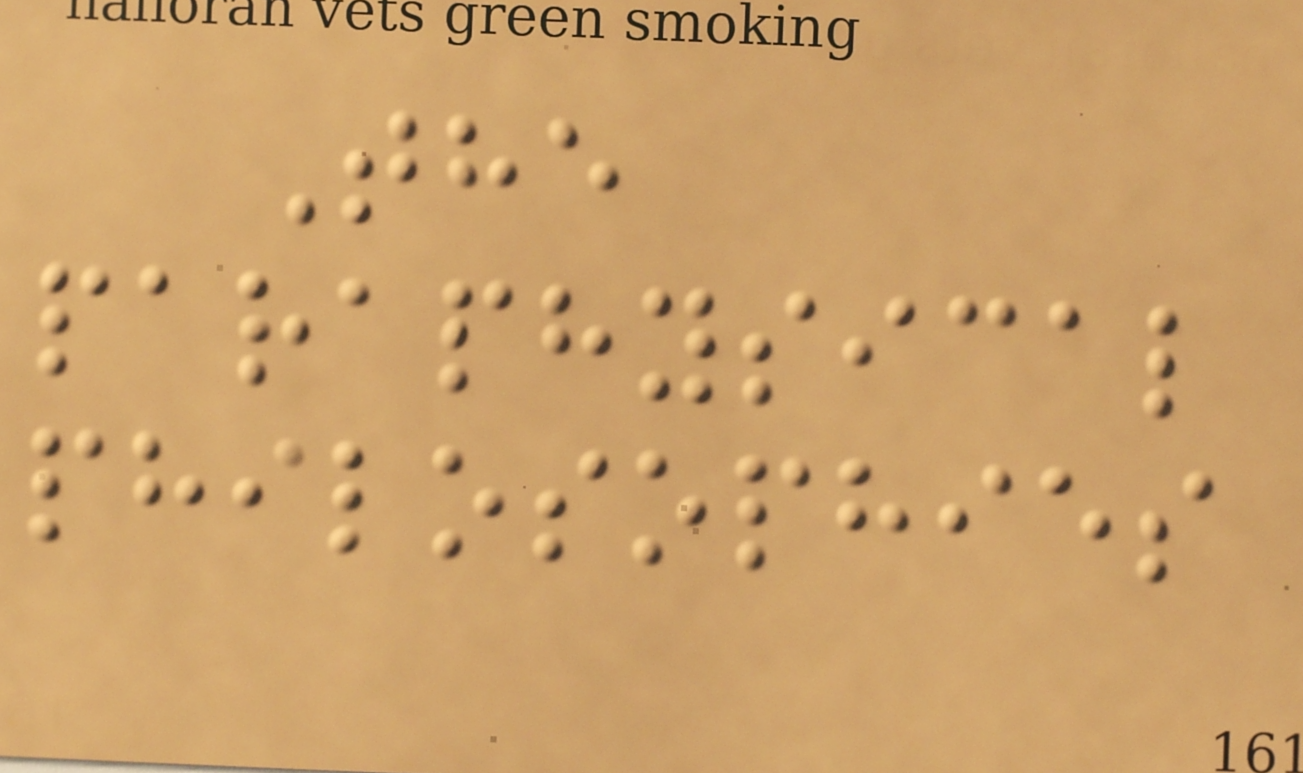The
paraphysical
philosophies
